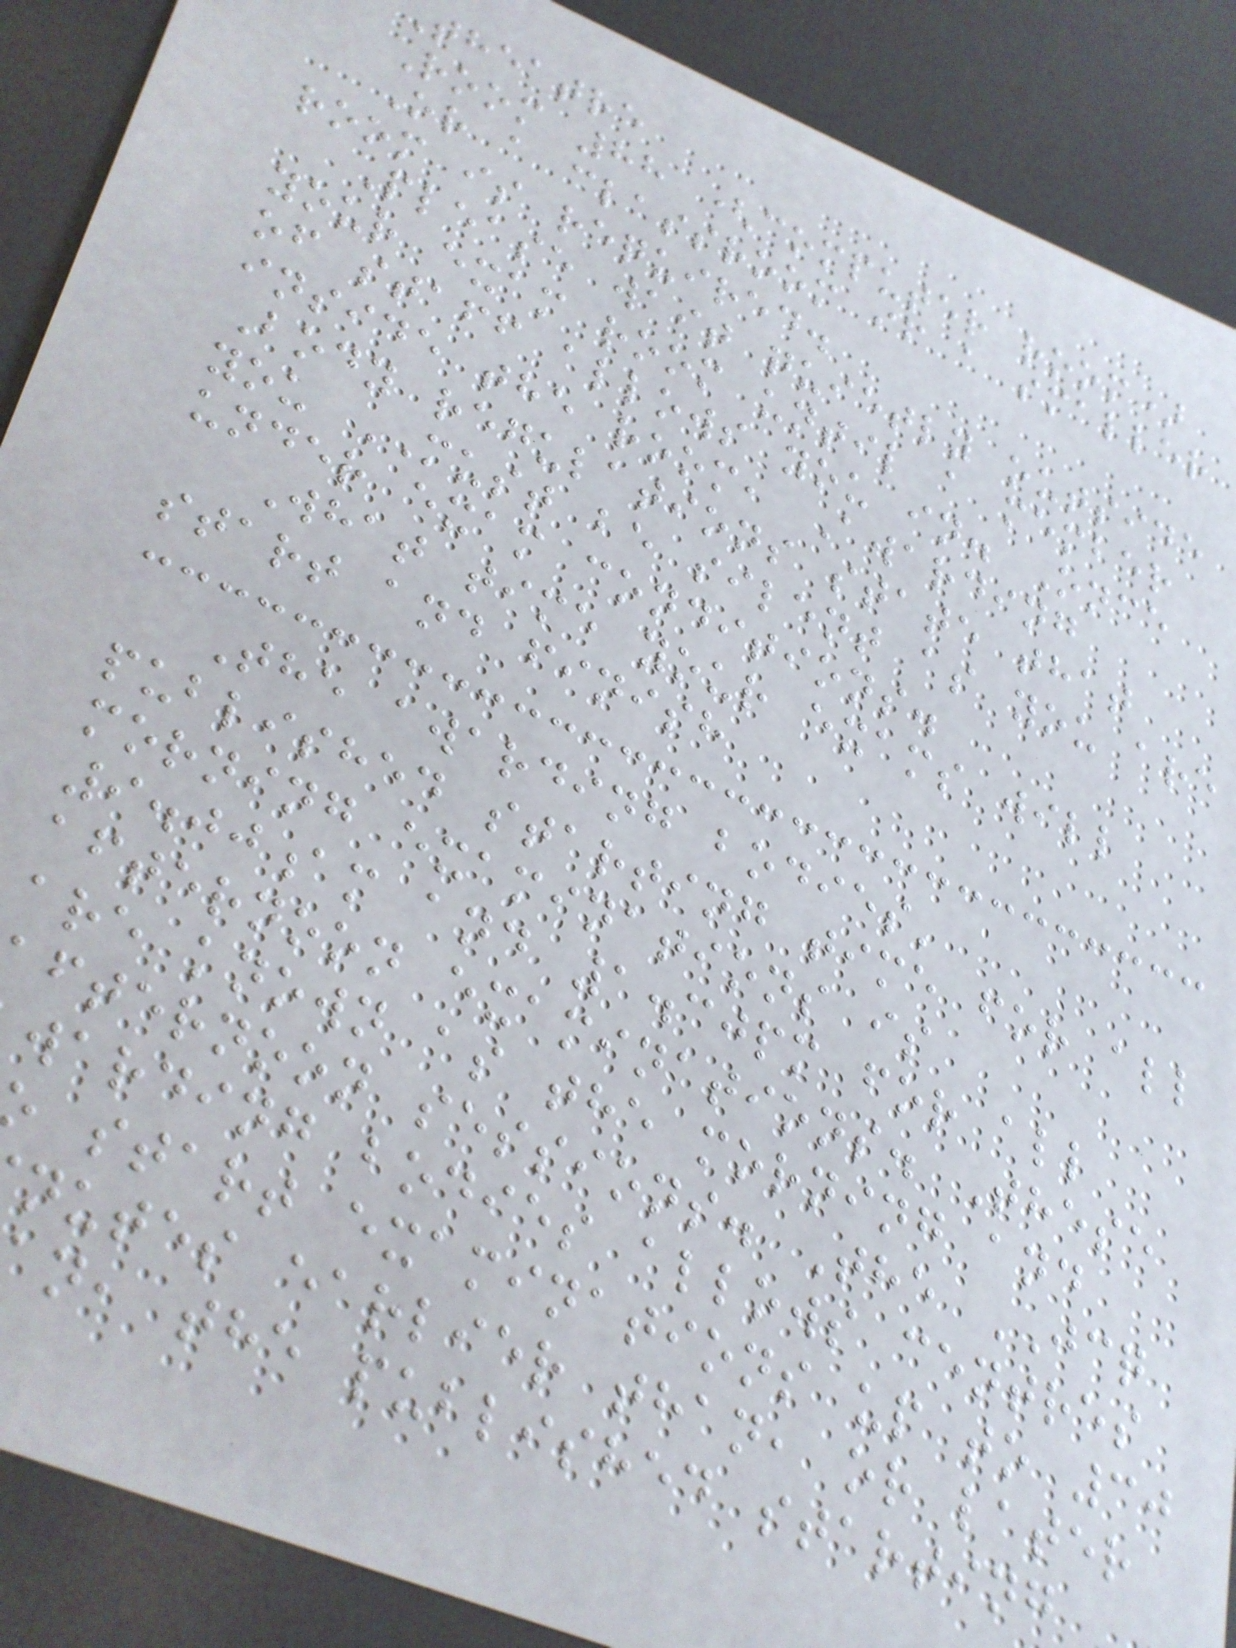theatre
Room 88 (computer room)
Or a classroom if a smaller
room is required.
Please wait quietly outside
your exam room until a member
of staff allows you in. Once
inside the room, Awarding
Body regulations state that
you MUST be silent as you are
under exam conditions.
What time your exams will
start and finish
The awarding bodies'
published starting time for all
morning examinations is
9.00am and 1.30pm for all
afternoon examinations. These
are known as the morning and
fternoon sessions. The JCQ
warding bodies allows centres
start examinations up to 30
nutes earlier than, or later
n, the published starting
